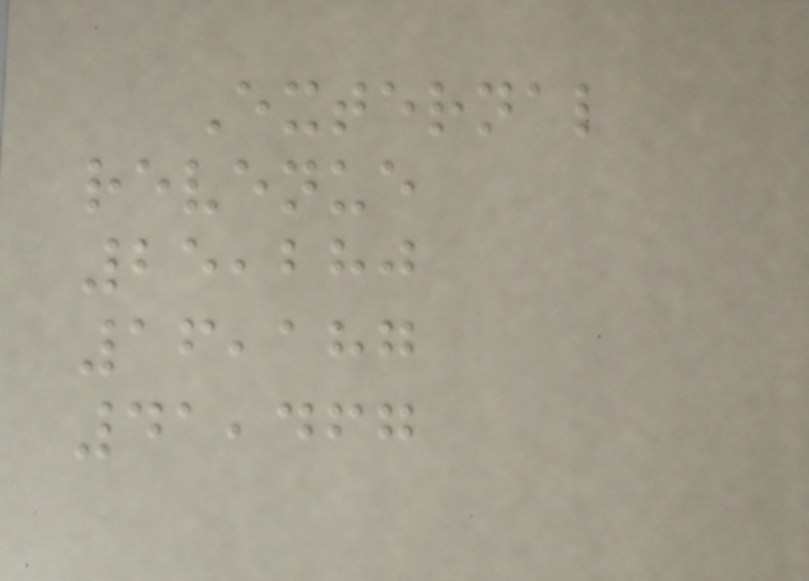External
revenue
25,280
16,187
41,467
